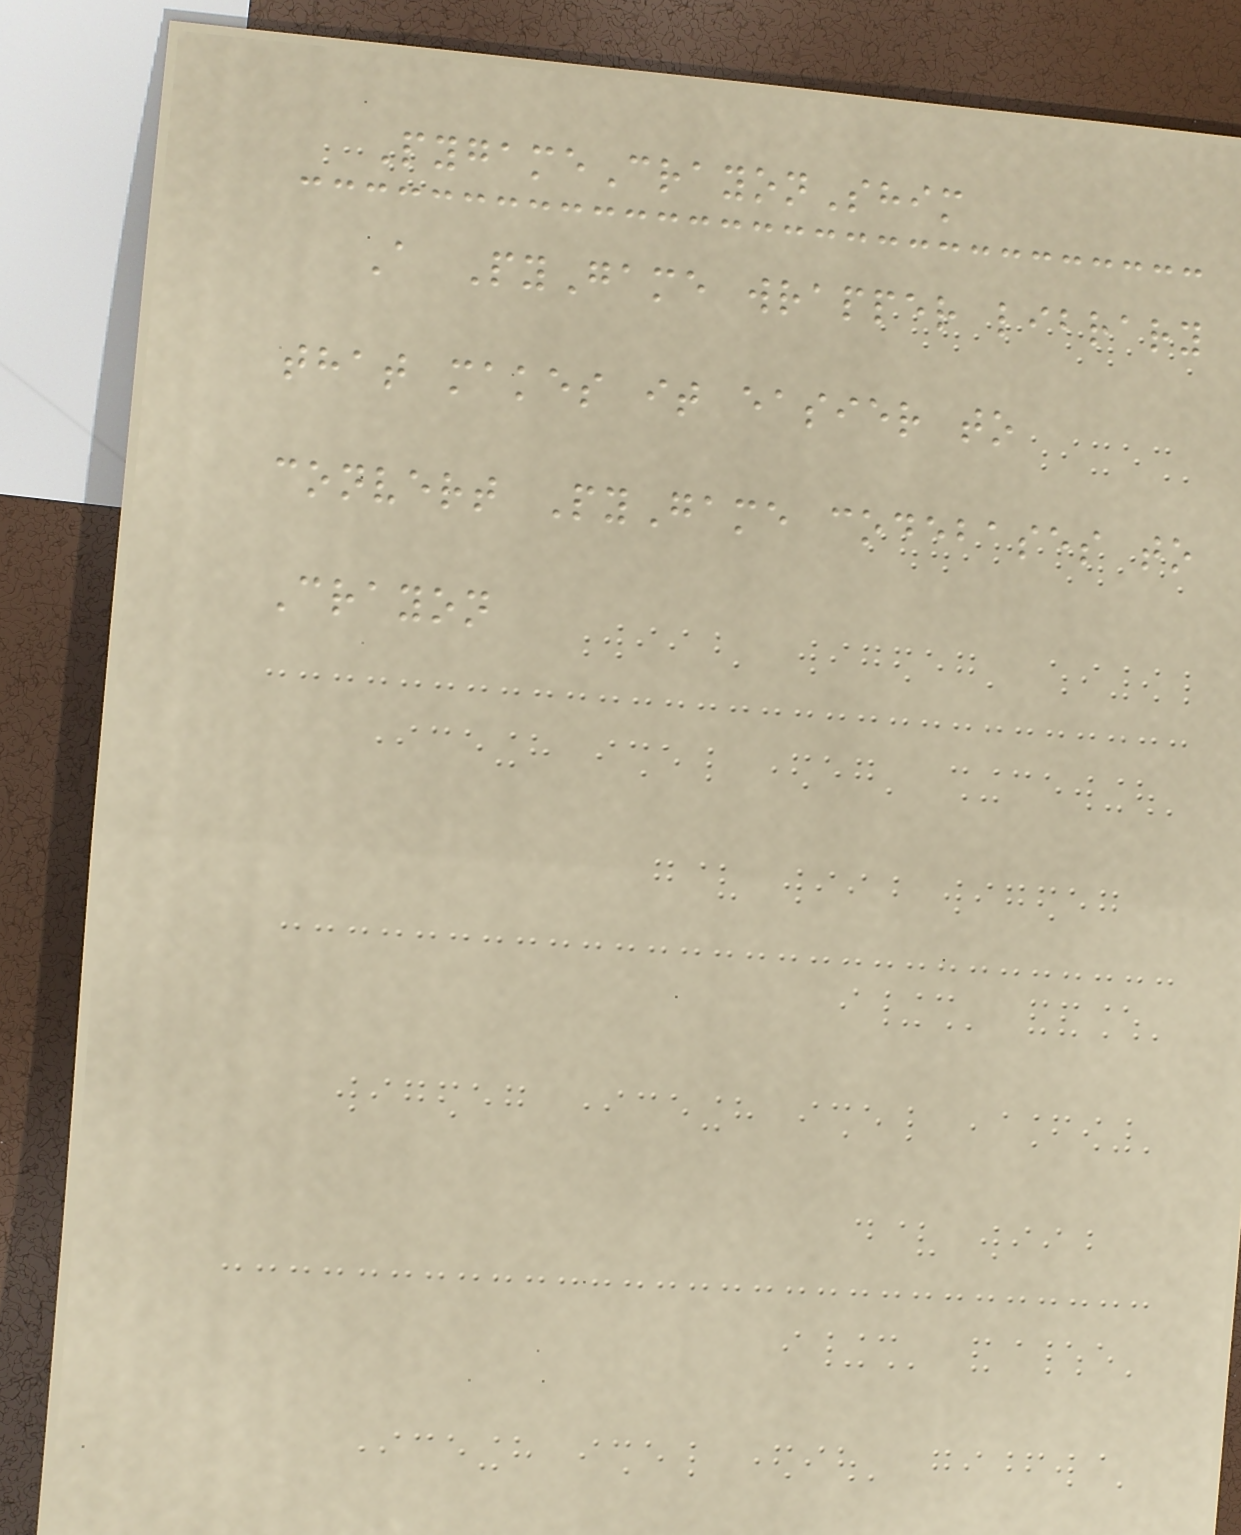PygameCrayonShim
A PyGame wrapper library
that makes it easier to
convert PyGame codebases to
Crayon
